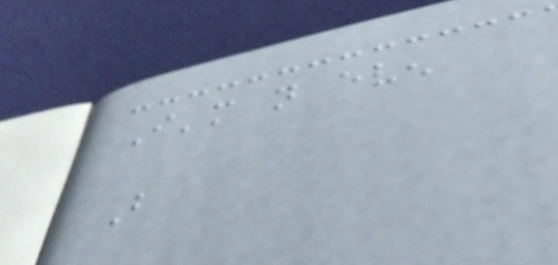I'm not even
But
